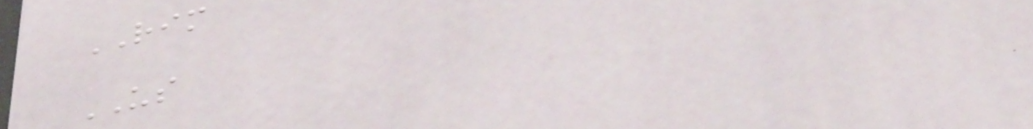RIM
US
